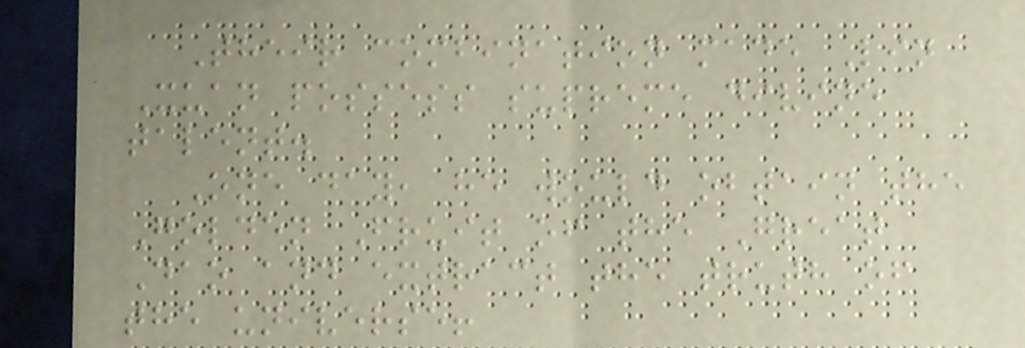Their combination made Lin
Xuan possess supreme divine
talent.
One day, he would obtain the
Golden Fruit of the Great
Dao and extract the truth of
the universe!
